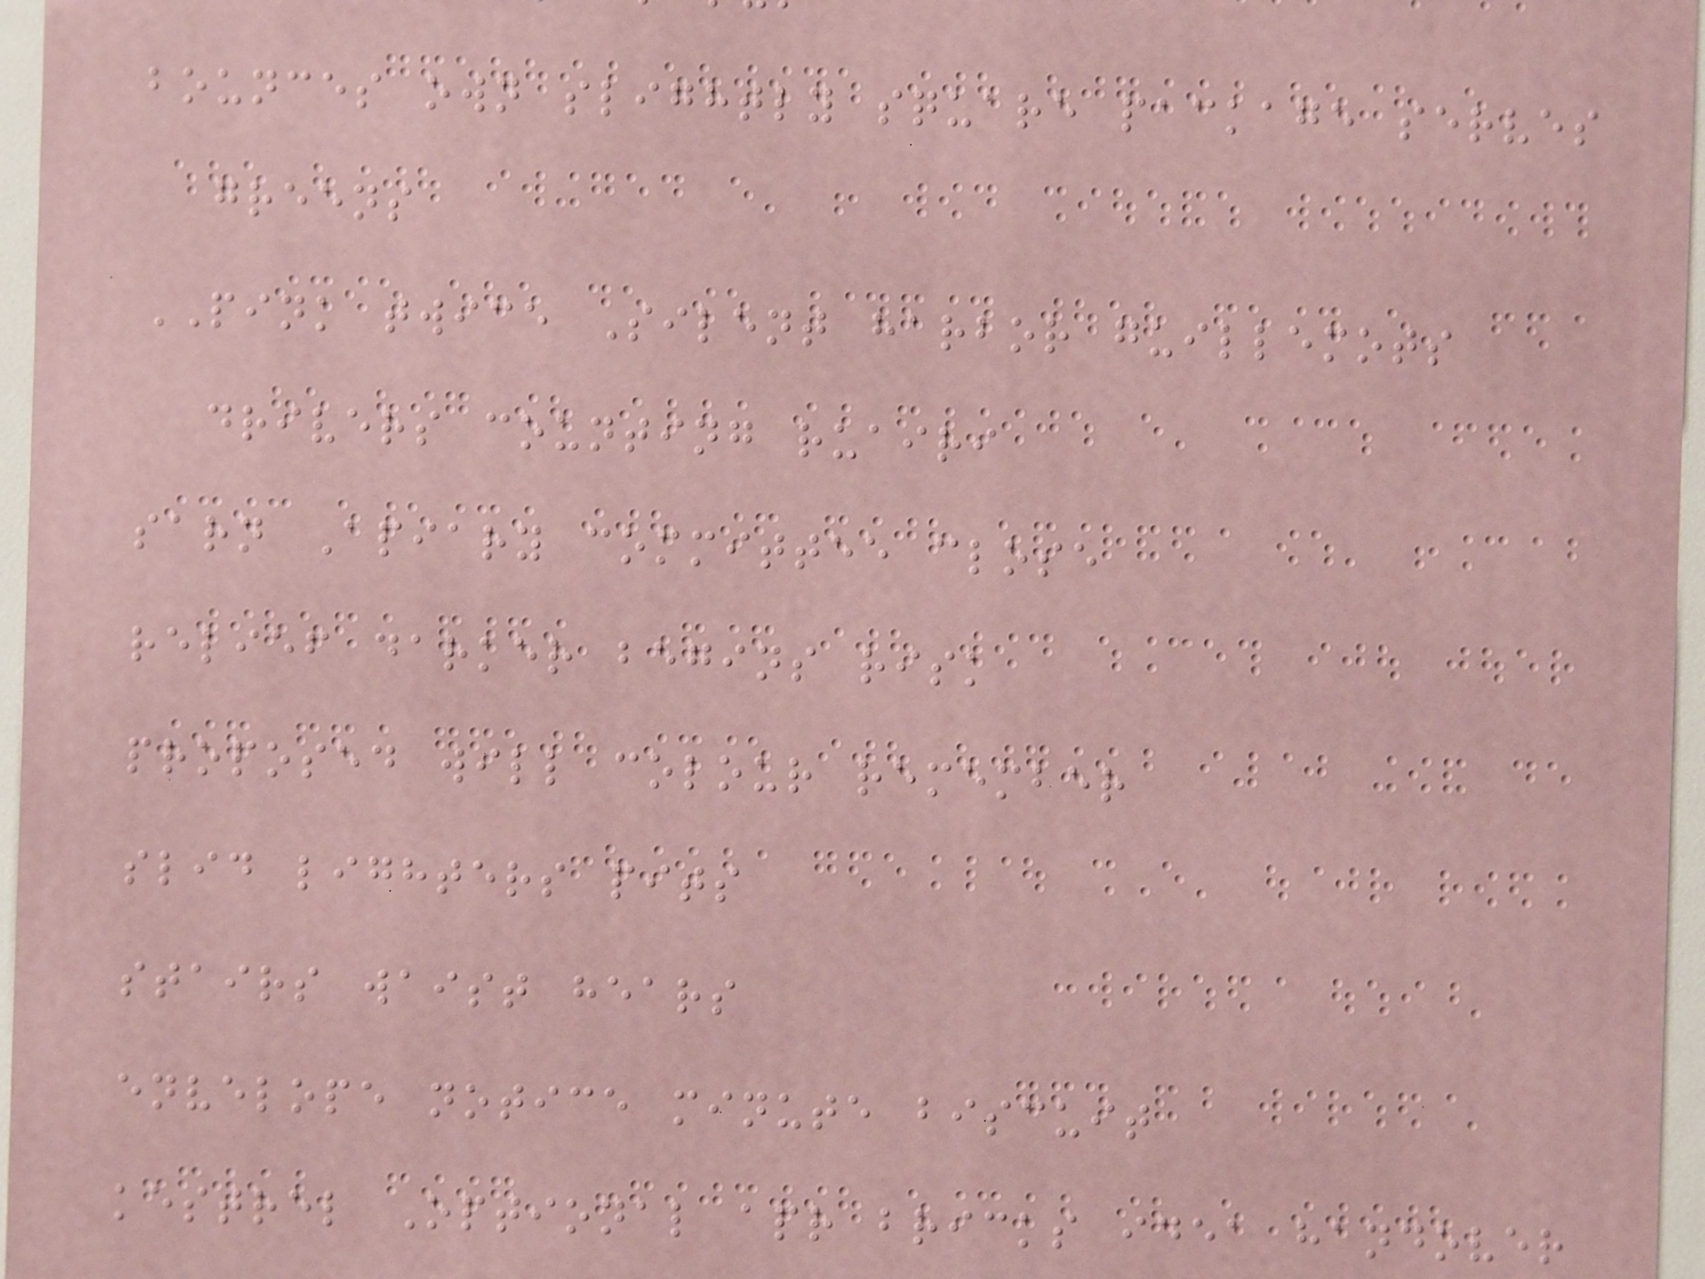bounces own slightly square package serves
greens
PINK twice Silent harbor guillemots
drivers counting ruairi
sarn Apiary committee close
relief darker begins risk
proposed will colour remember
slid lighters pits
stairs waist hears
envelope notice minute biscuit
kestrel Optional apr bricks idea handover
